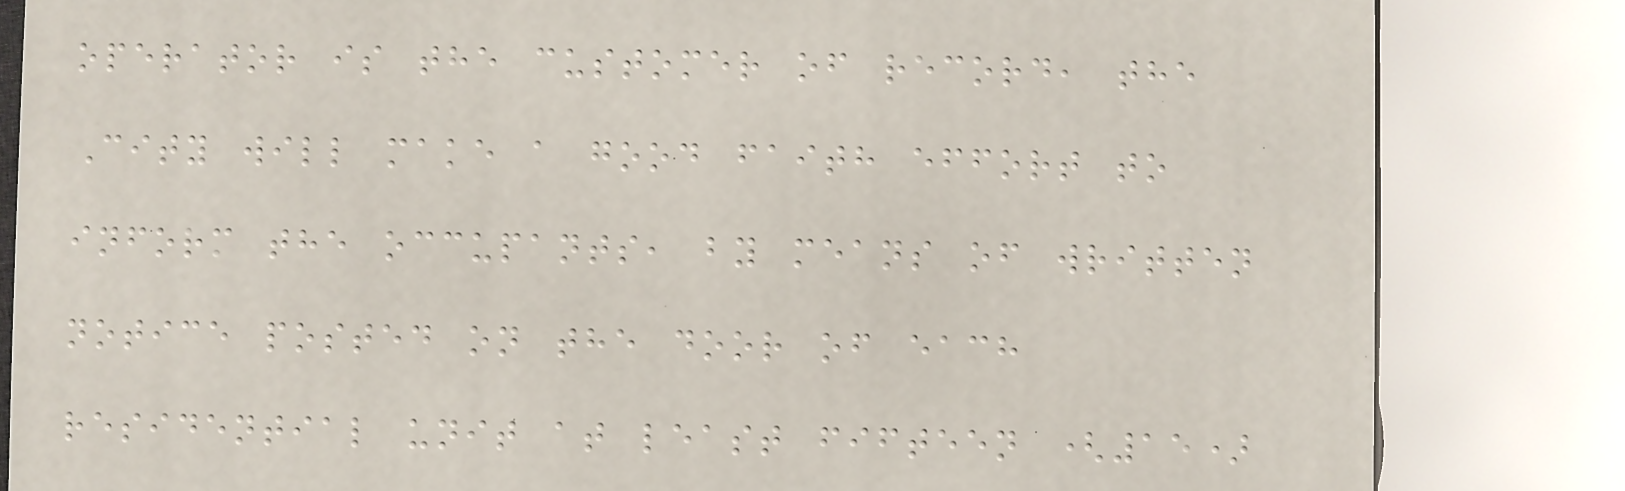operator is the customer of record, the
City will make a good faith effort to
inform the occupants, by means of written
notice posted on the door of each
residential unit at least fifteen (15)
